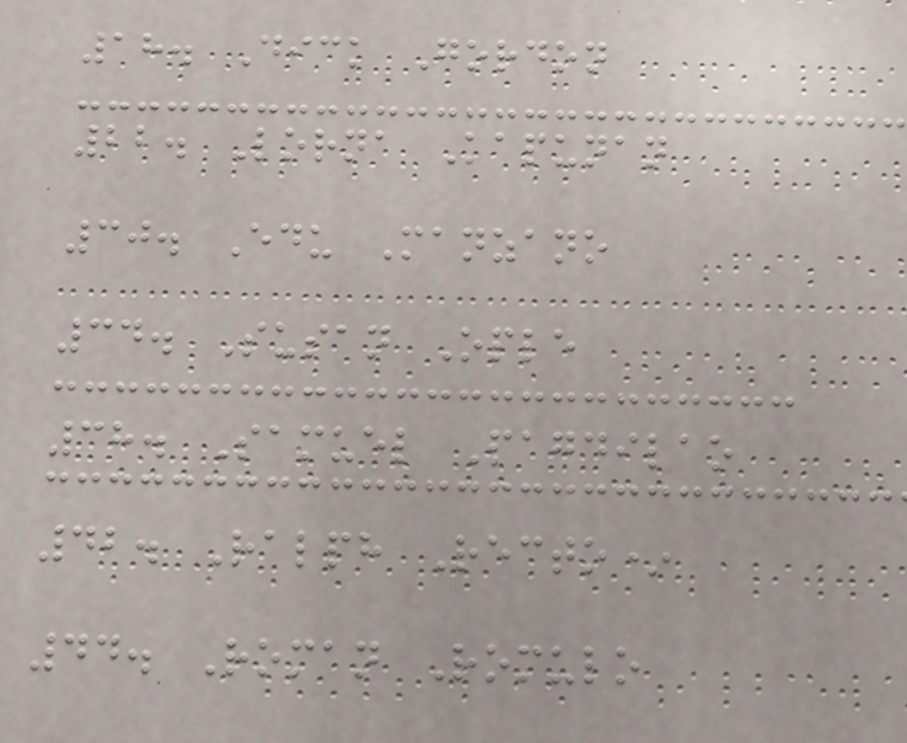18. Dick Gordon
22. Lorna Kapunan
30. Edu Manzano
34. Susan Ople
38. Samuel Pagdilao
42. Ralph Recto*
44. Roman Romulo
